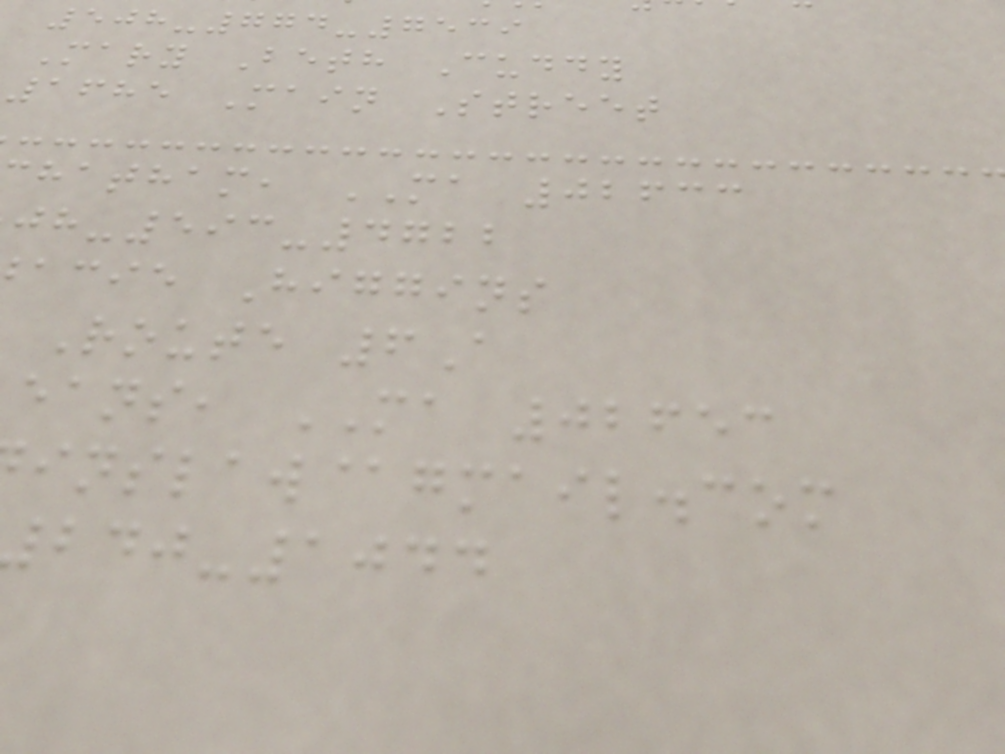508-774-7539
Mary Beth Cuddy
1685 Main Street
hatham, MA 02633
-593-4722
acie Higgins
Route 6A
eans, MA 02653
inslaw@gmail.com
-1044
